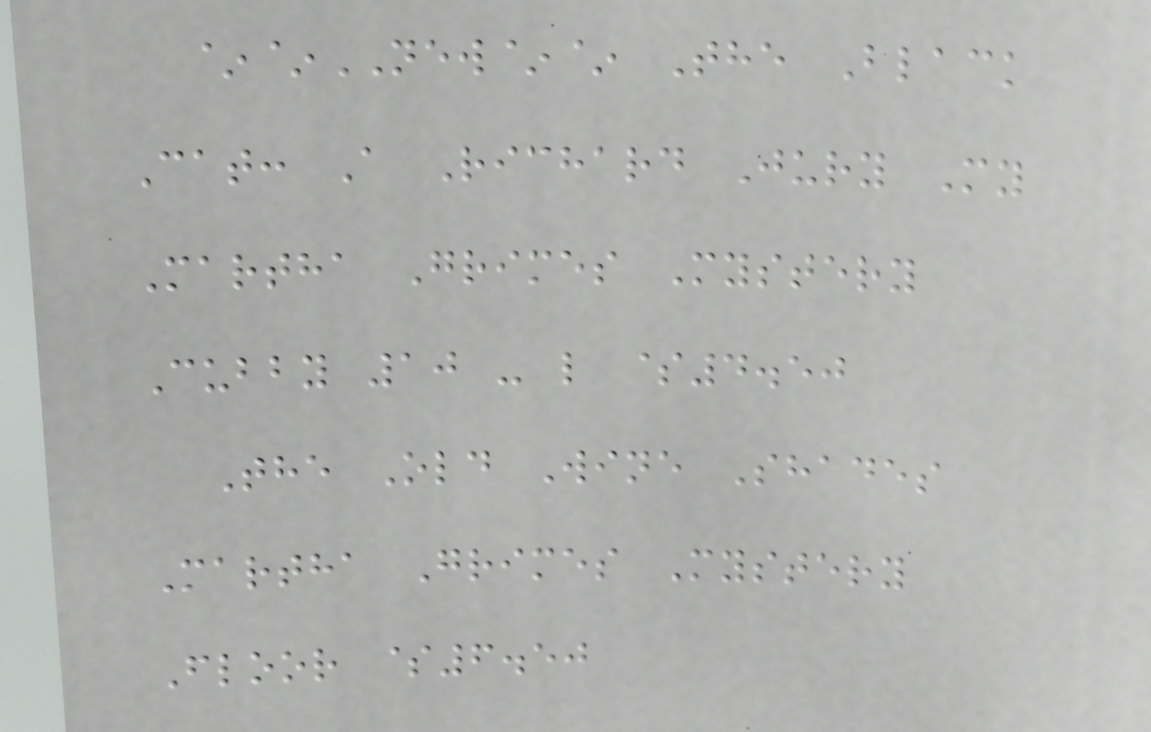~~NEW~~ The Black
Cat: A Richard Jury My
Martha Grimes Mystery
Cubby 10 - l $4.50
The Old Wine Shades
Martha Grimes Mystery
Floor $6.50
